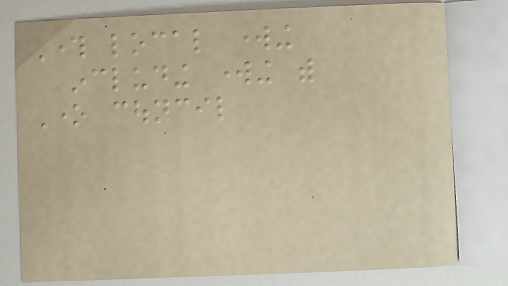Through local working
including working with
One council
